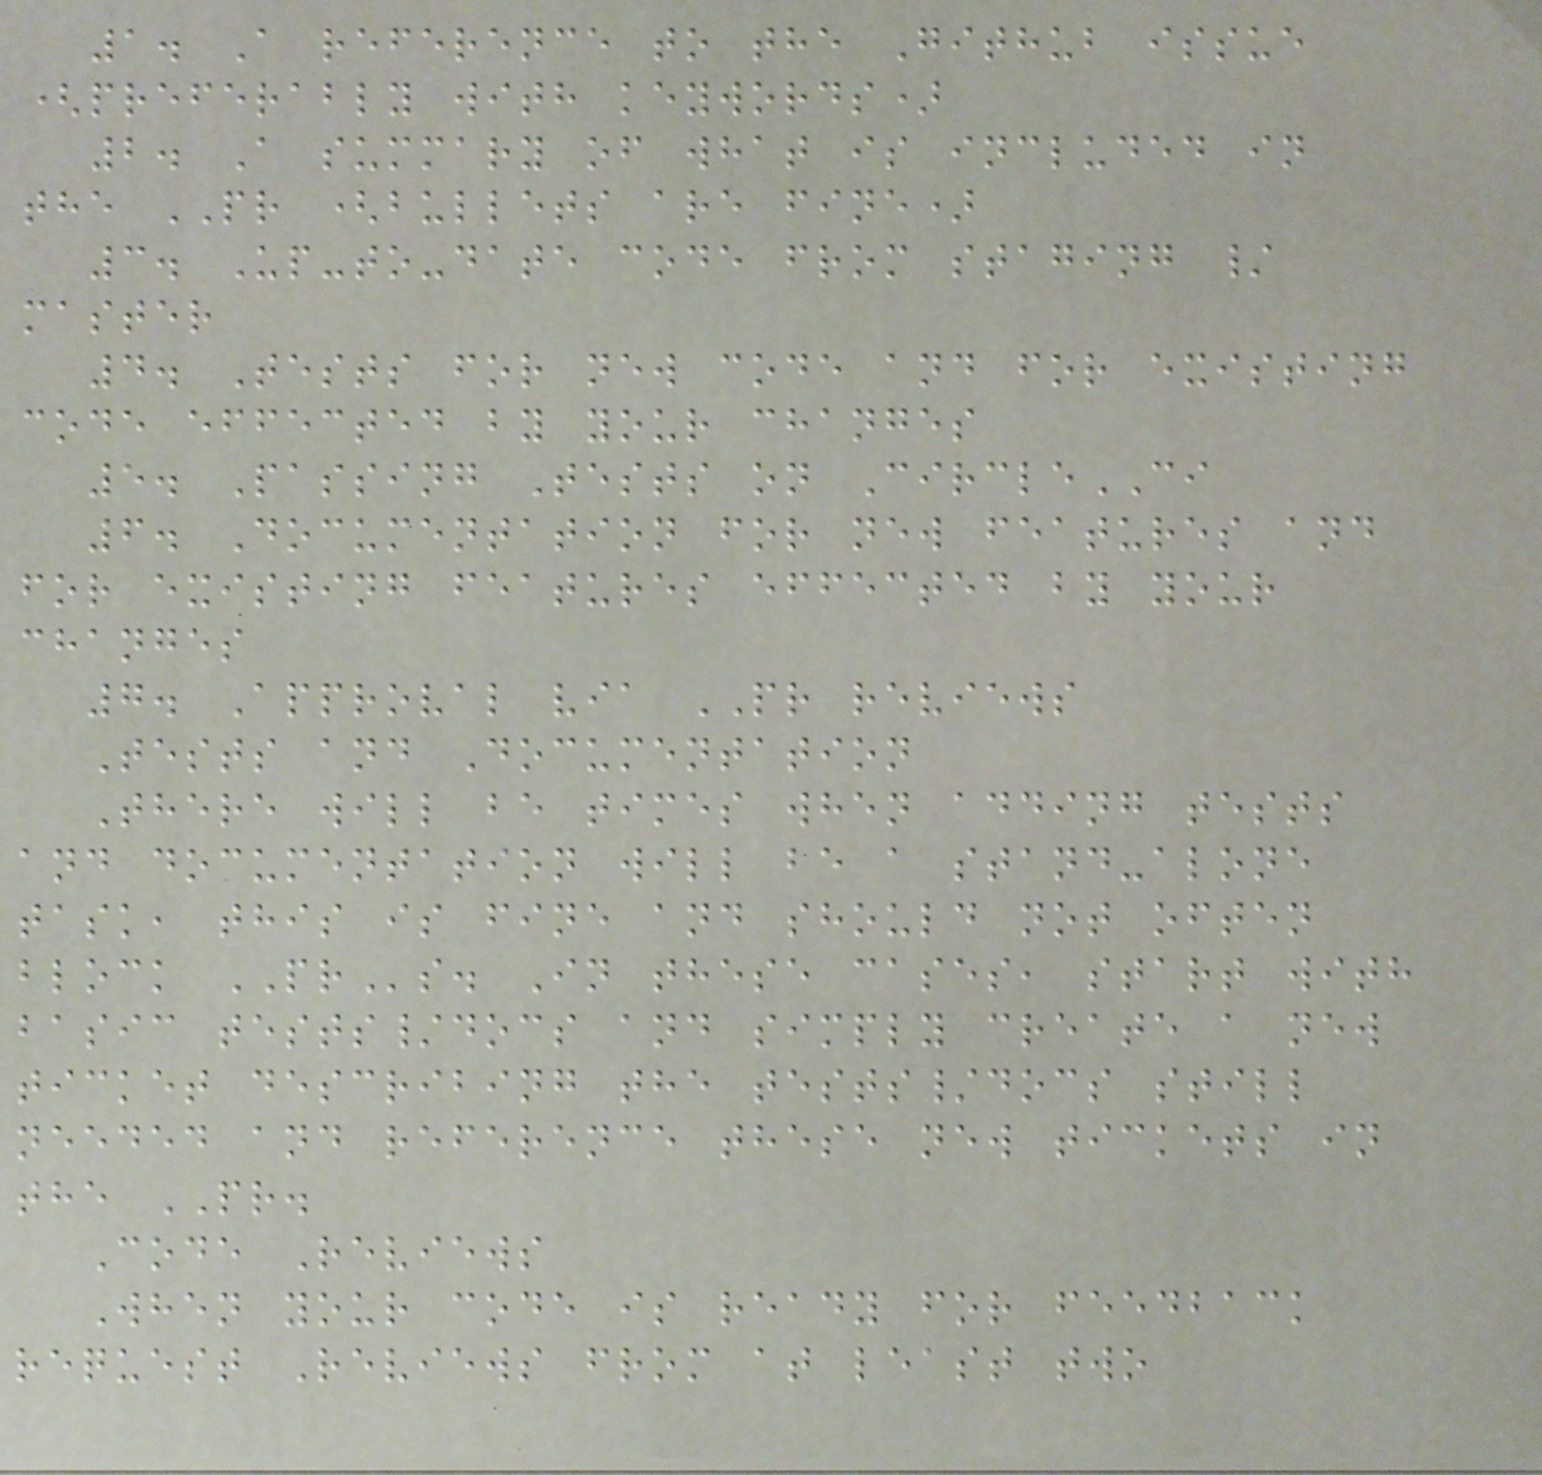1. A reference to the Github issue
(preferably with keywords)
2. A summary of what is included in
the PR (bullets are fine)
3. Up-to-date code from staging /
master
4. Tests for new code and for existing
code effected by your changes
5. Passing Tests on CircleCI
6. Documentation for new features and
for existing features effected by your
changes
7. Approval via PR reviews
Tests and Documentation
There will be times when adding tests
and documentation will be a stand-alone
task, this is fine and should not often
block PRs. In these cases, start with
basic tests/docs and simply create a new
ticket describing the tests/docs still
needed and reference these new tickets in
the PR.
Code Reviews
When your code is ready for feedback
request Reviews from at least two
